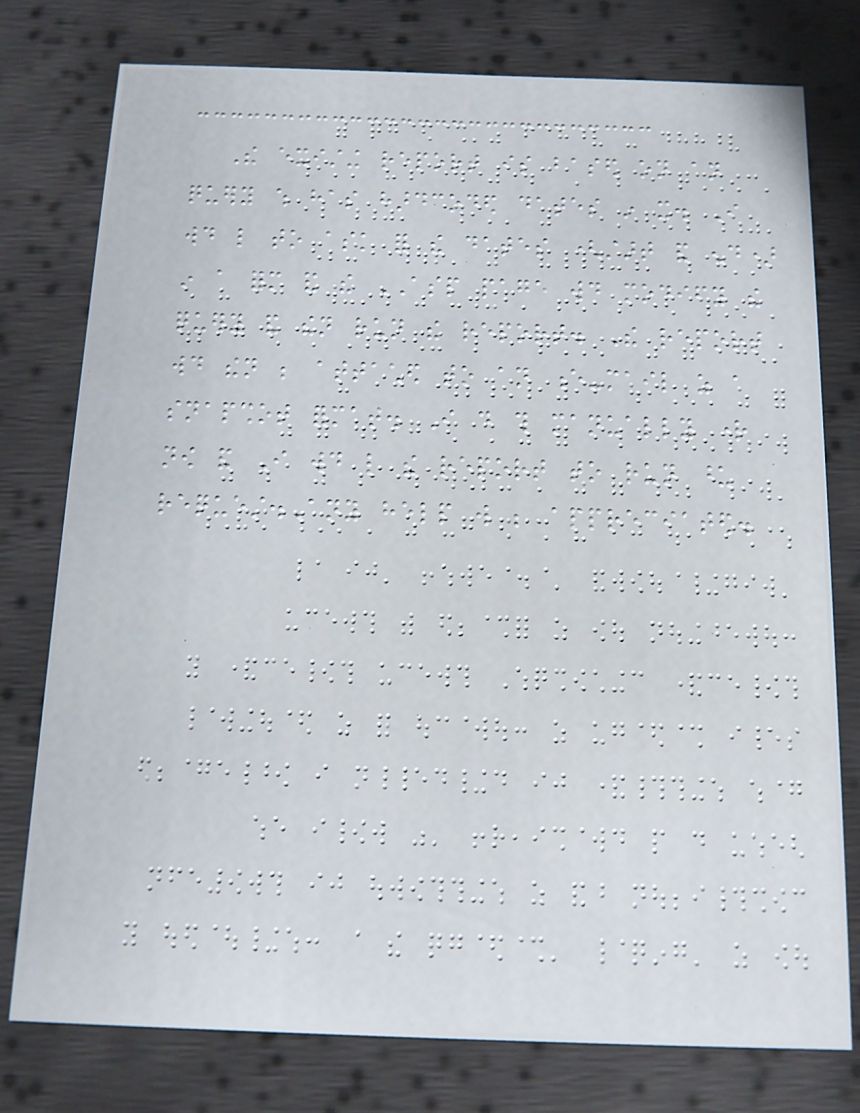The existing report is based on an
query which has hardcoded dates in it. I
would like to ask for the dates (start and end)
in a form and the ASP page would modify the
query and then run the report. The report
would then be attached to an e-mail as a
snapshot format. I do this manually right
now and I would like the report to run upon
request.Any help will be appreciated.
